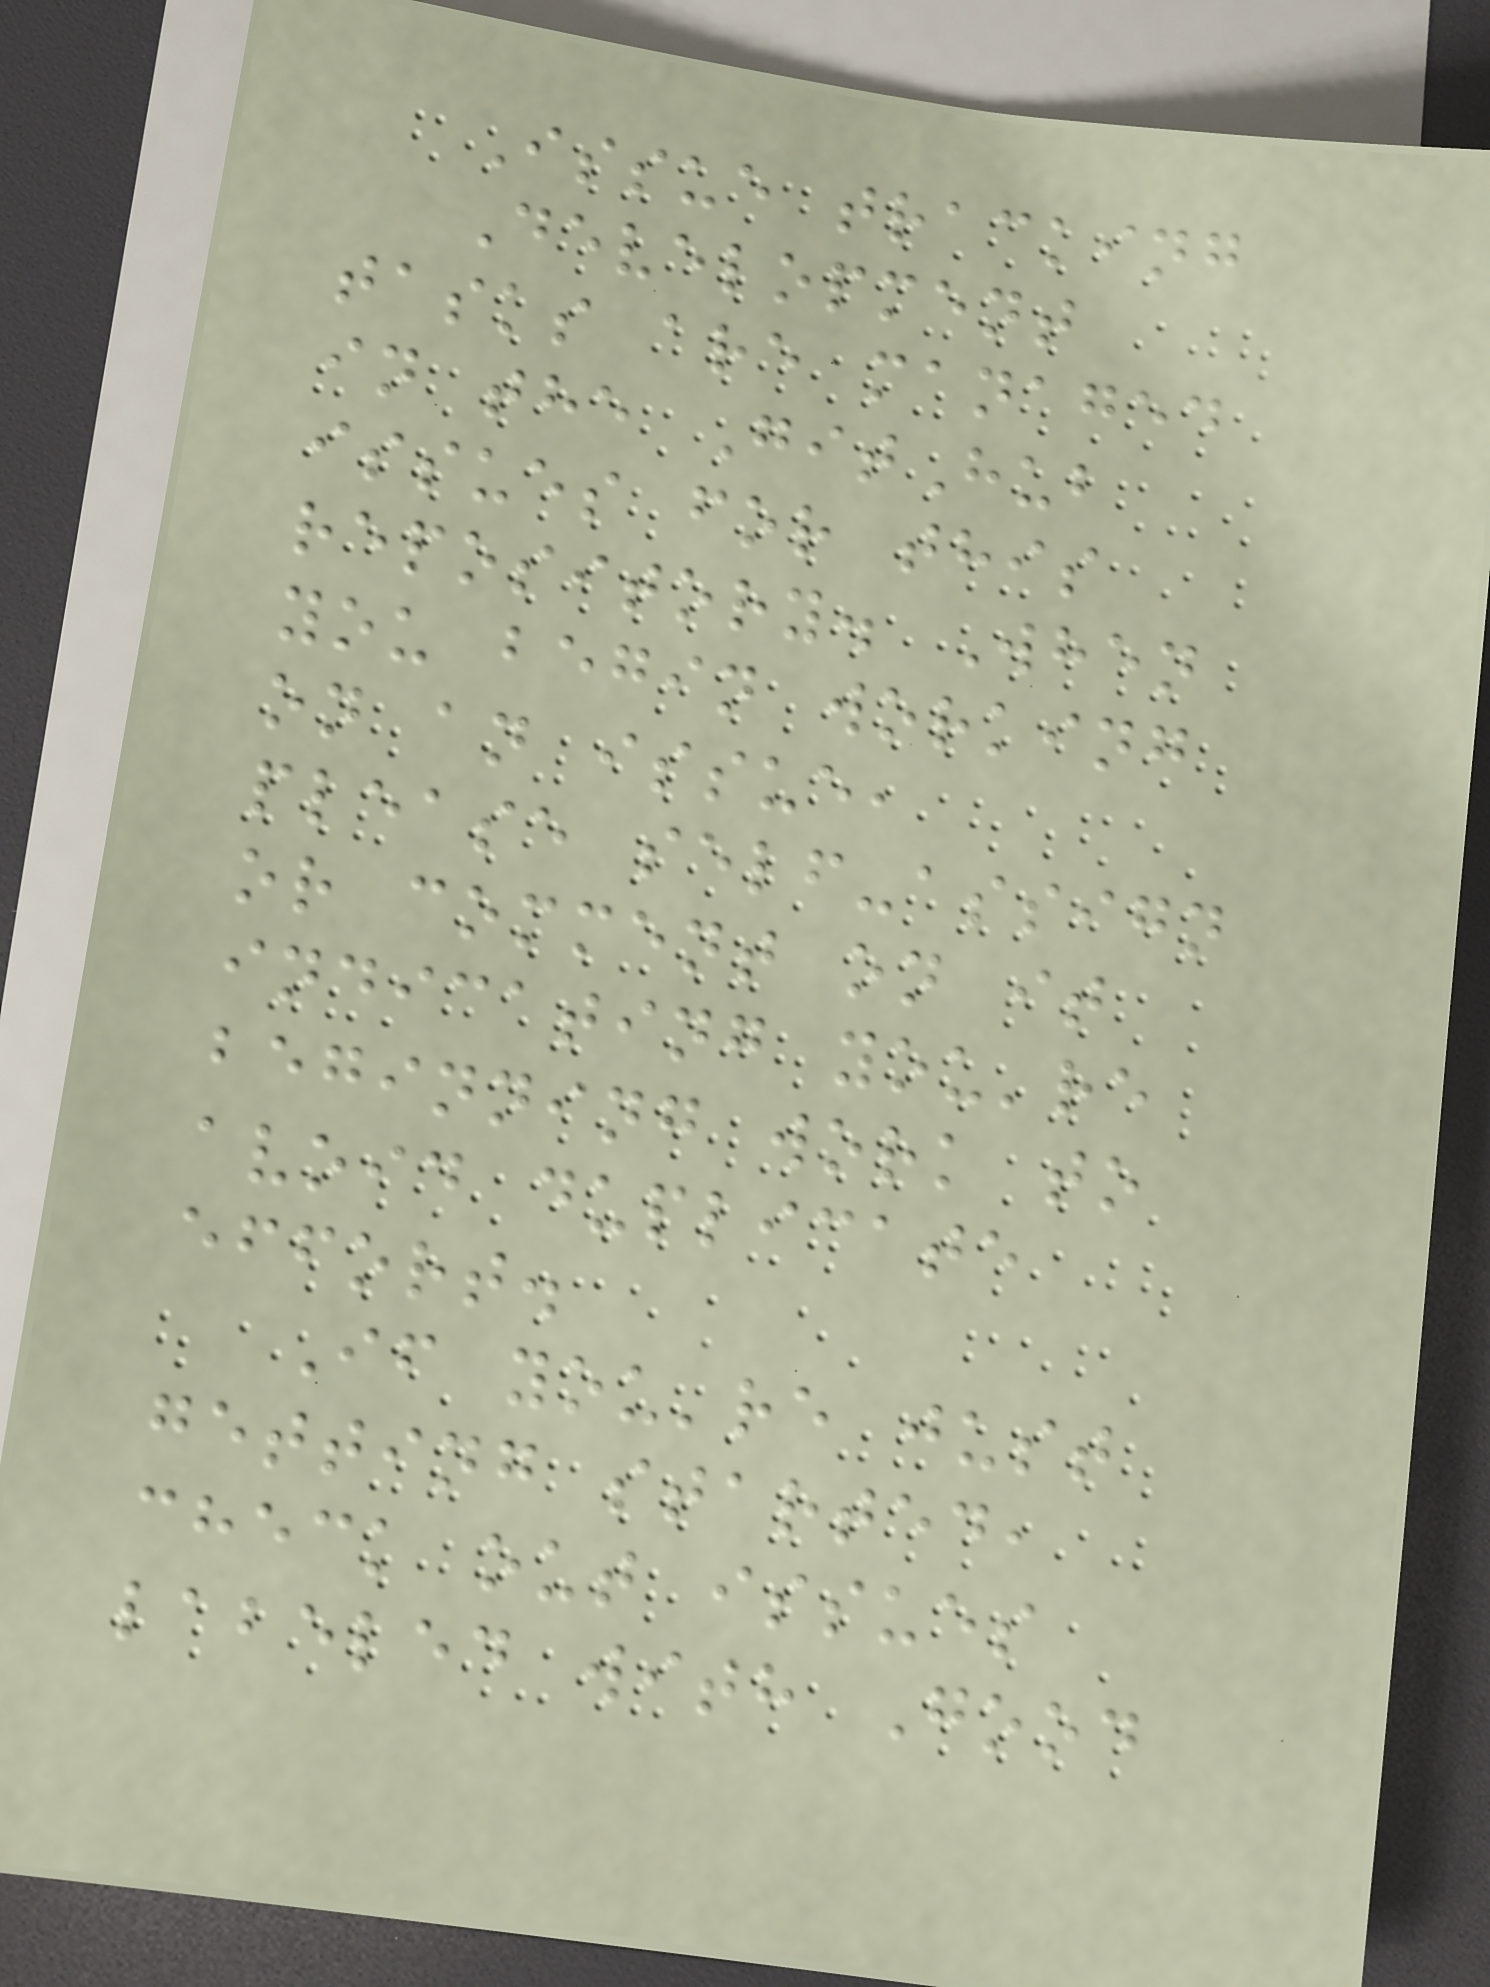Issue tracking
Development
tasks are managed
in the GitHub
issues for this
repository. When
you begin working
on an issue,
please self-assign
or comment on it
indicating you're
beginning work to
avoid duplicate
effort.
If you're just
getting started,
check out issues
labeled with Good
